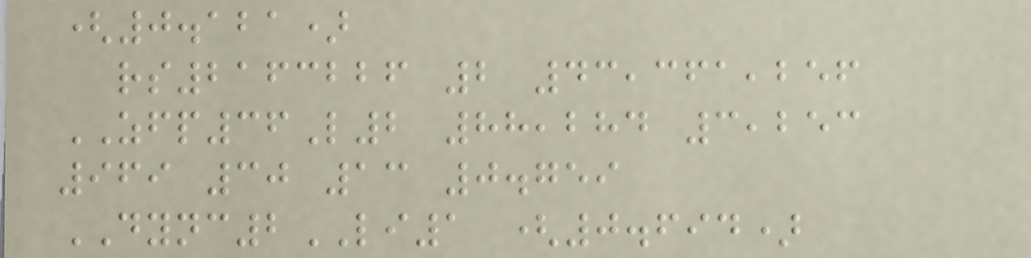(0.121)
rs2163226 2 43,361,256
ZFP36L2 88,284 3,253
969 30 13 0.759
DYNC2LI1 (0.694)
